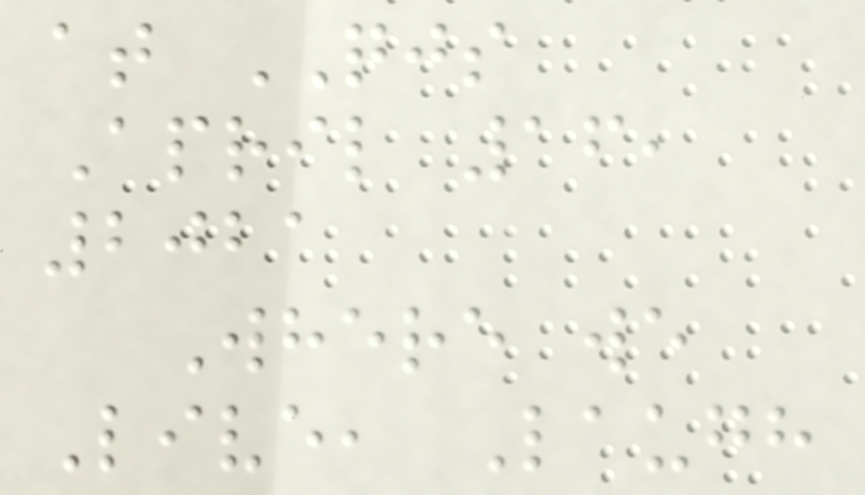at QJS
April 16,
2021
Where we
Live, Laugh
